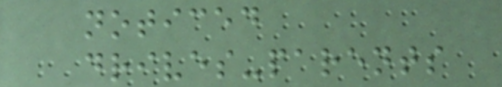noticed
drives-parents
